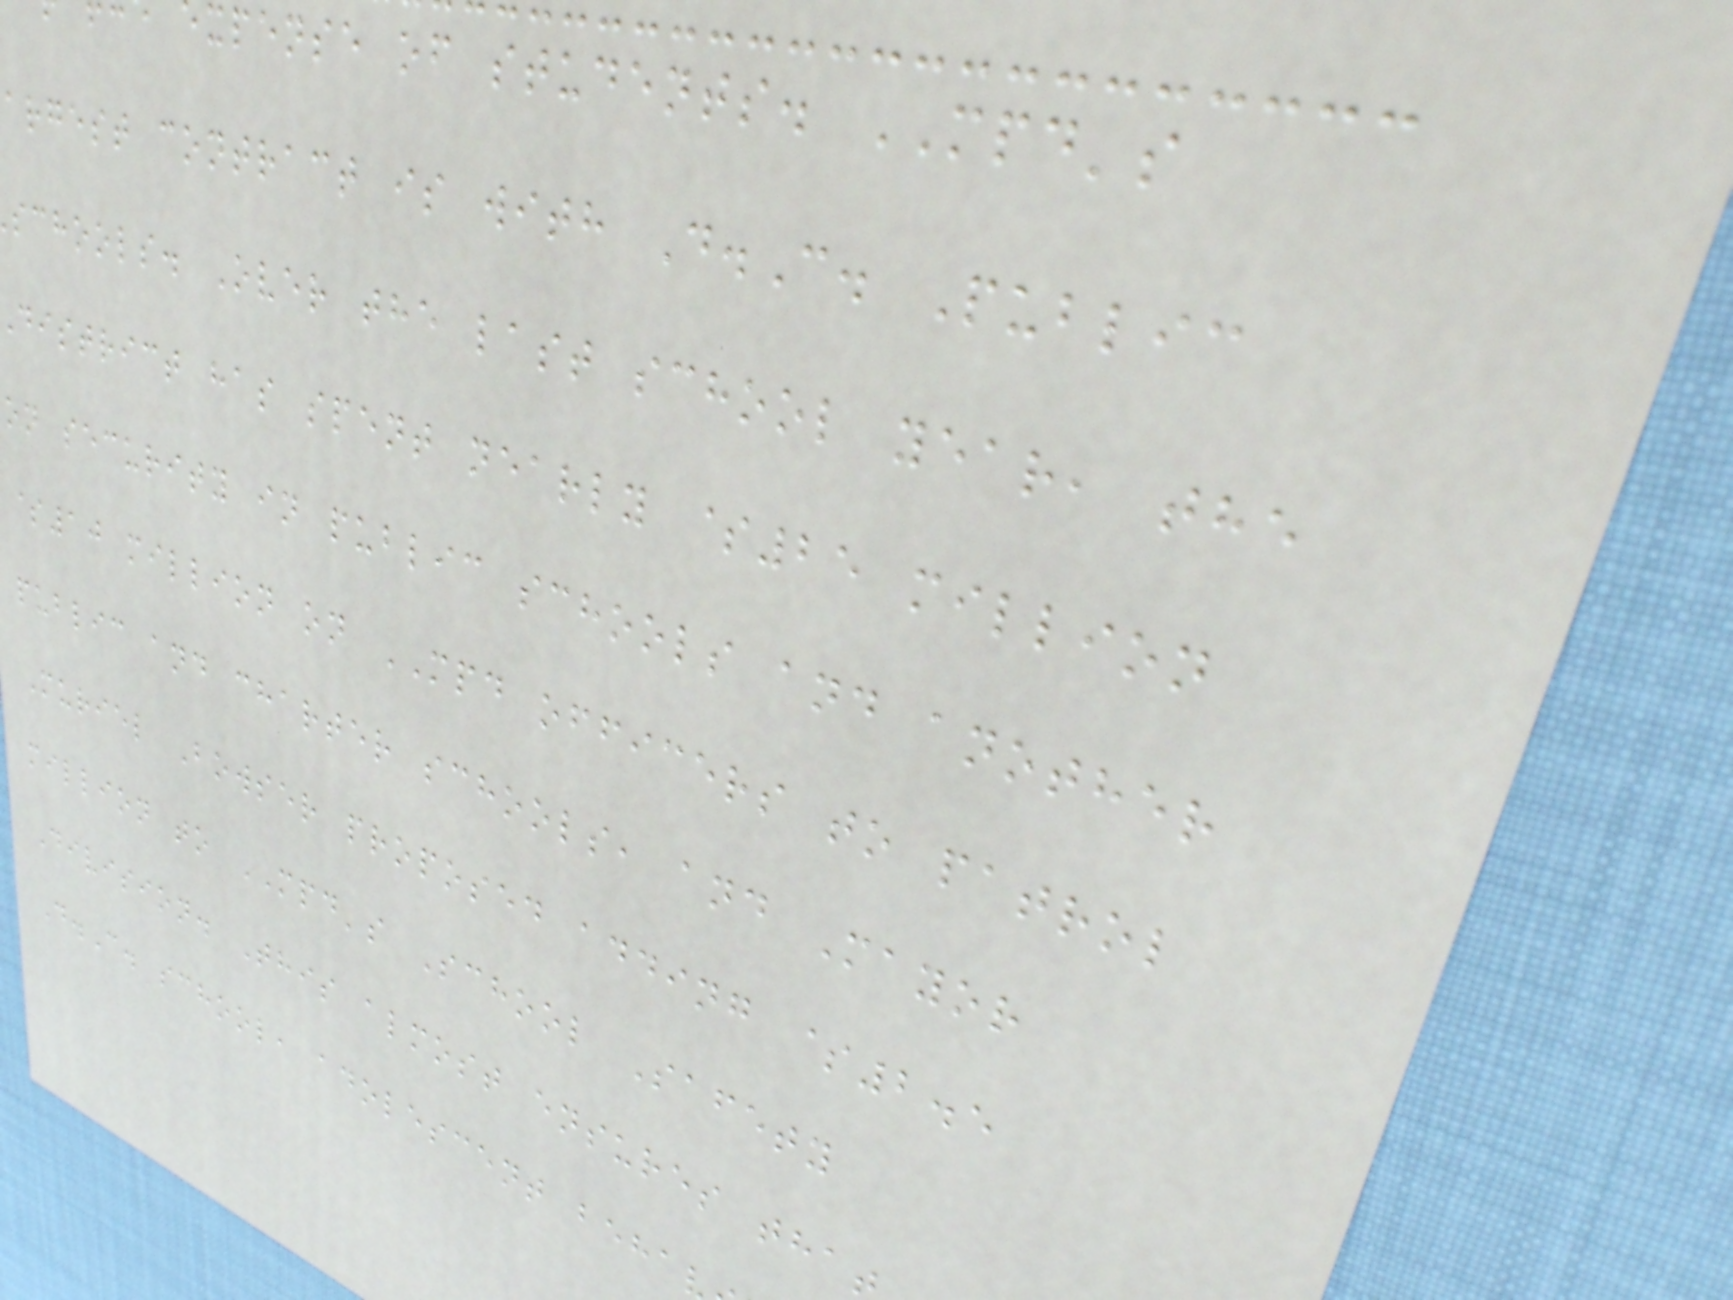expense of students. MPD's
argest contract is with D.C. Public
schools. Over the last school year, the
district has spent nearly $25 million
on security in public schools and another
$10 million on MPD officers to patrol
public and charter schools, and Mayor
Muriel Bowser proposed adding $2.5
million to MPD's School Safety
Division. This almost ensures tha
D.C. school, adolescent beha
